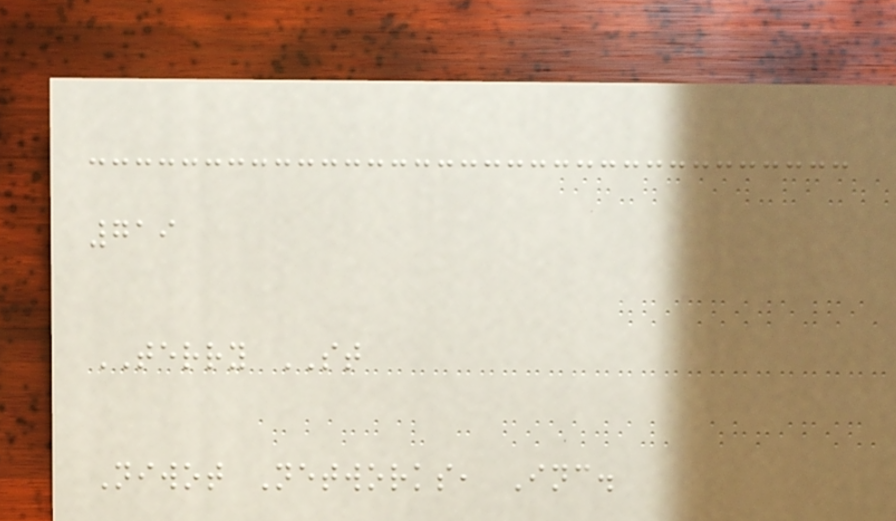719
TERRY ST
Niwot Networks, Inc.
